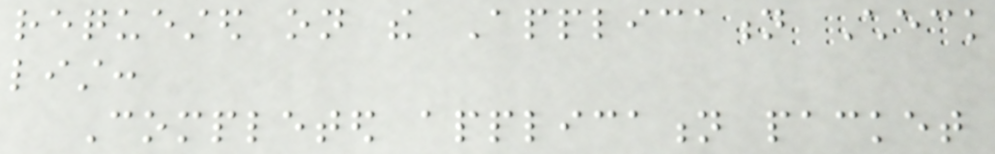requested on the Application Check
list:
Completed application packet
